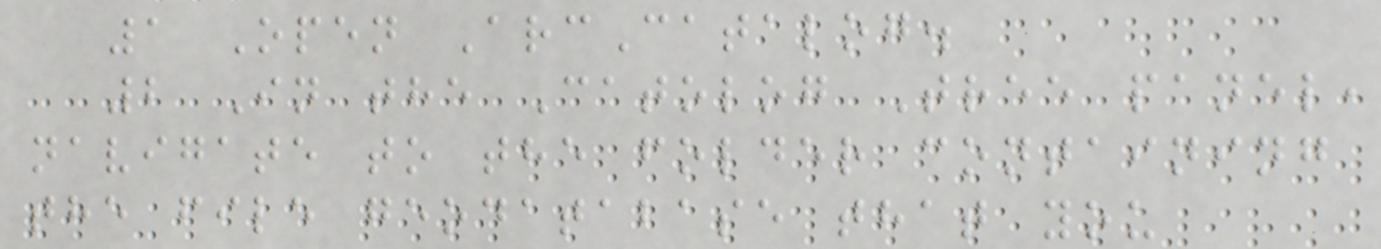1 Open ArcCatalog.
2 In the Catolog Tree panel,
navigate to the folder containing
the file geodatabase that you
